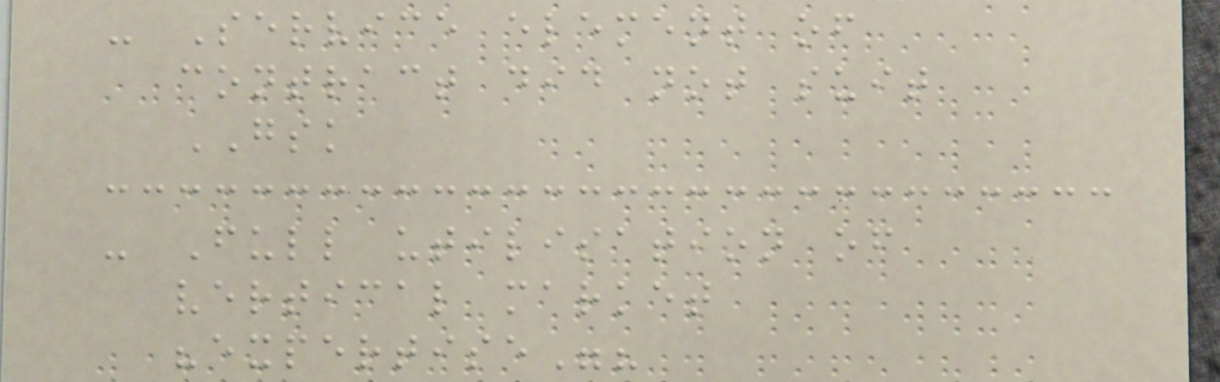- Service element of
contract did not suit
GSK
- Full utilisation of
vertical market
"expertise"?
